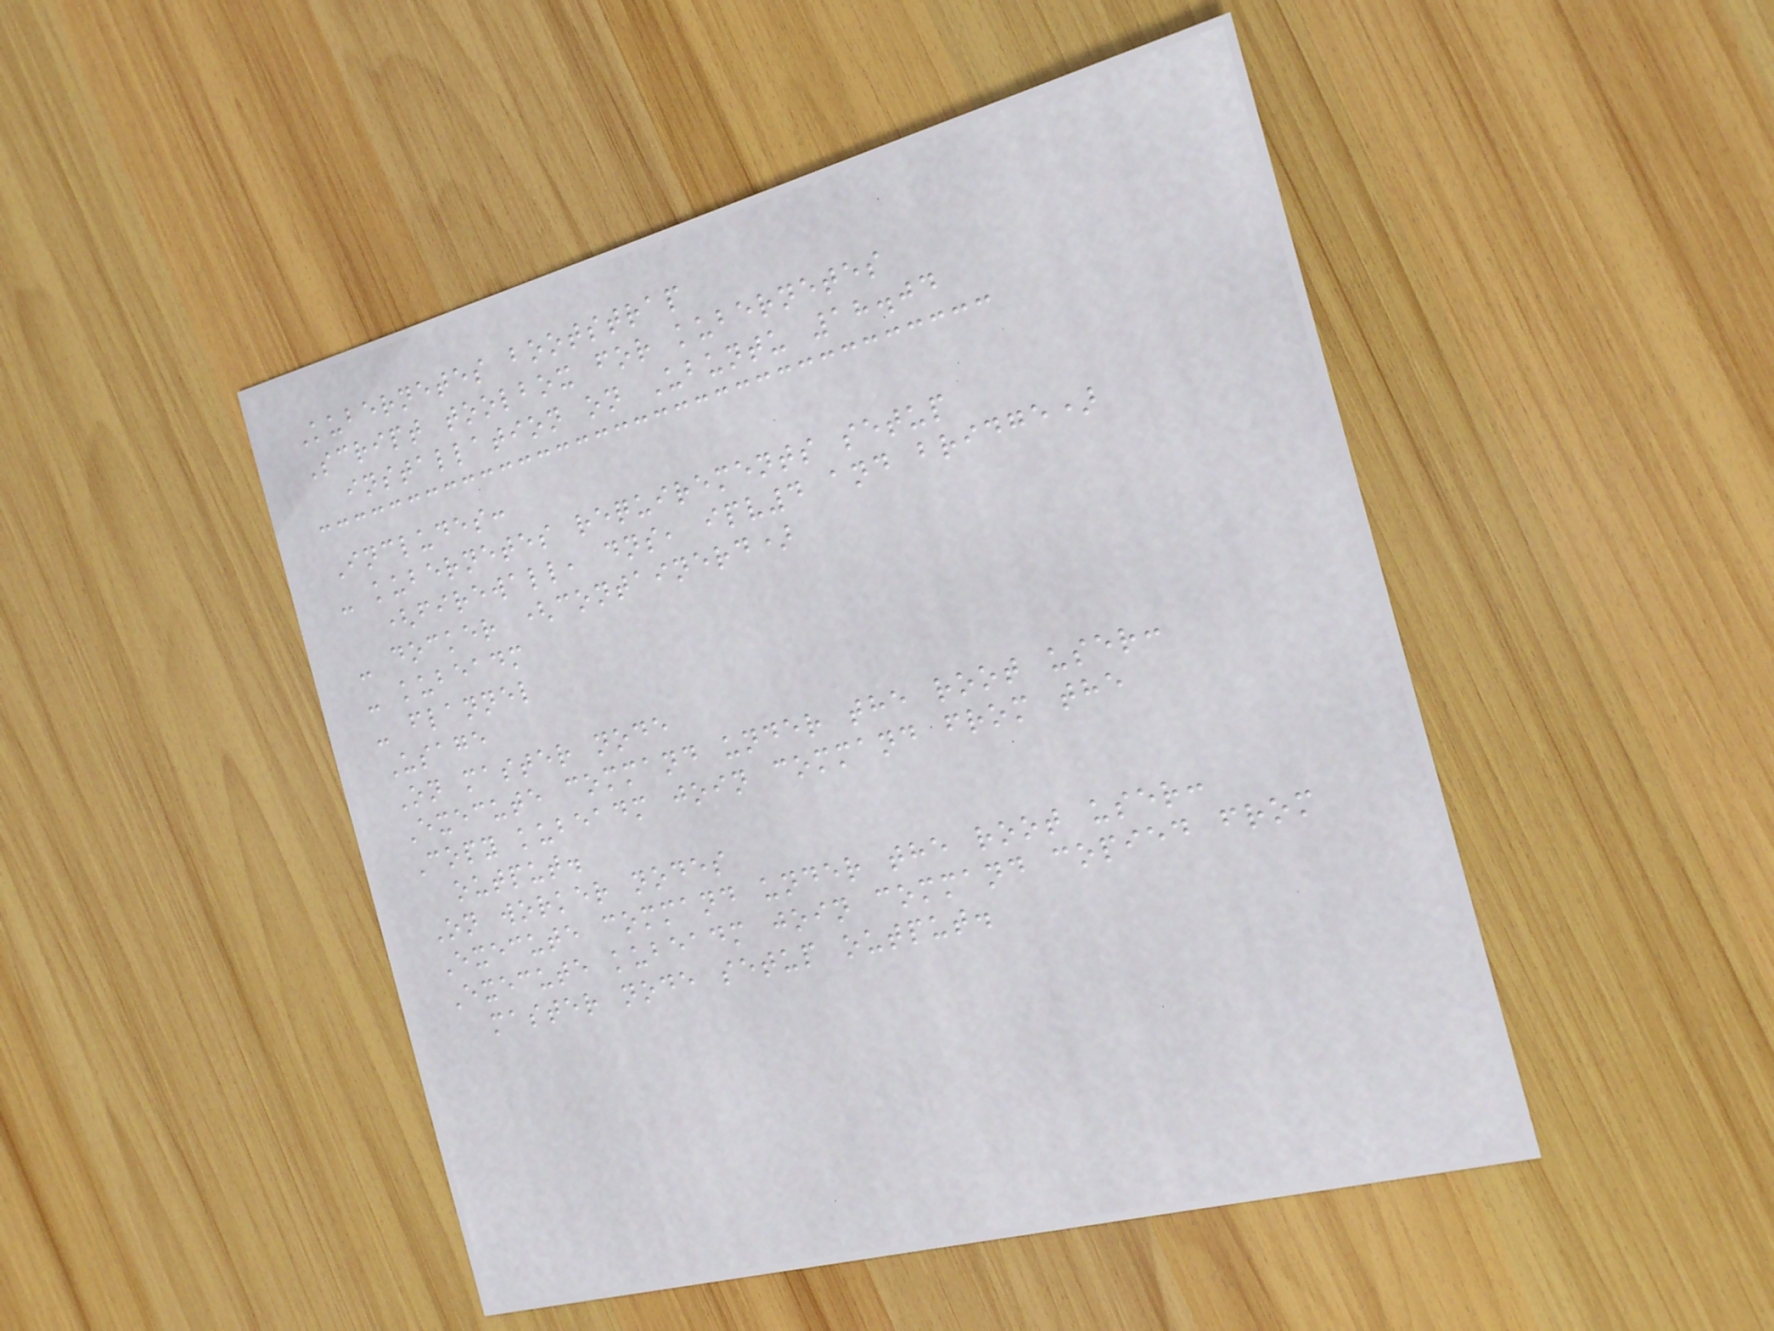Kubernetes bootstrap
Script toolbox for kubernetes
installation on Ubuntu 18.04
Includes:
- kubernetes requirements setup
(firewall, dns, ipv4 and bridge)
- docker (containerd)
- kubeadm
- flannel
Usage
On master node
Execute command under the root user:
Copy kubeadm join command from the
output.
On worker nodes
Execute command under the root user:
Execute kubeadm join command copied from
master node setup output.
